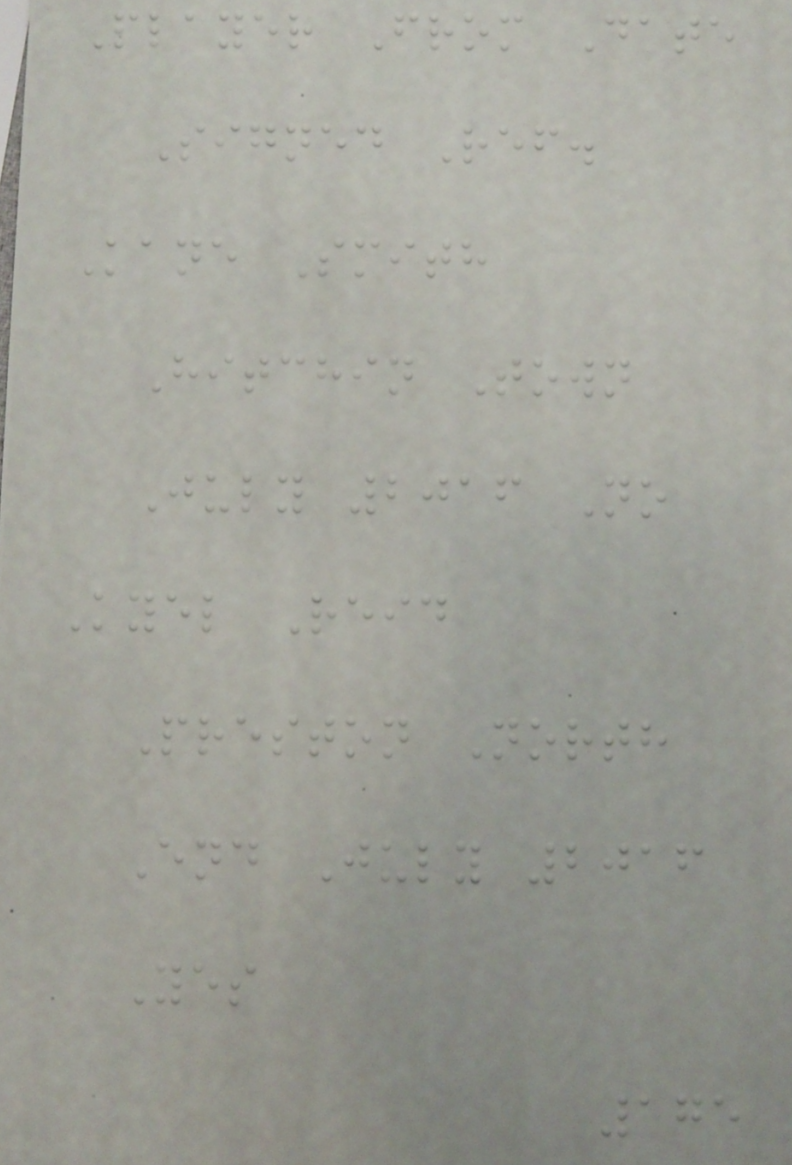Player From Date
Signed Ref.
Kane Smith
Hitchin Town
July 2016 No
Kyel Reid
Preston North
End July 2016
Yes
175
